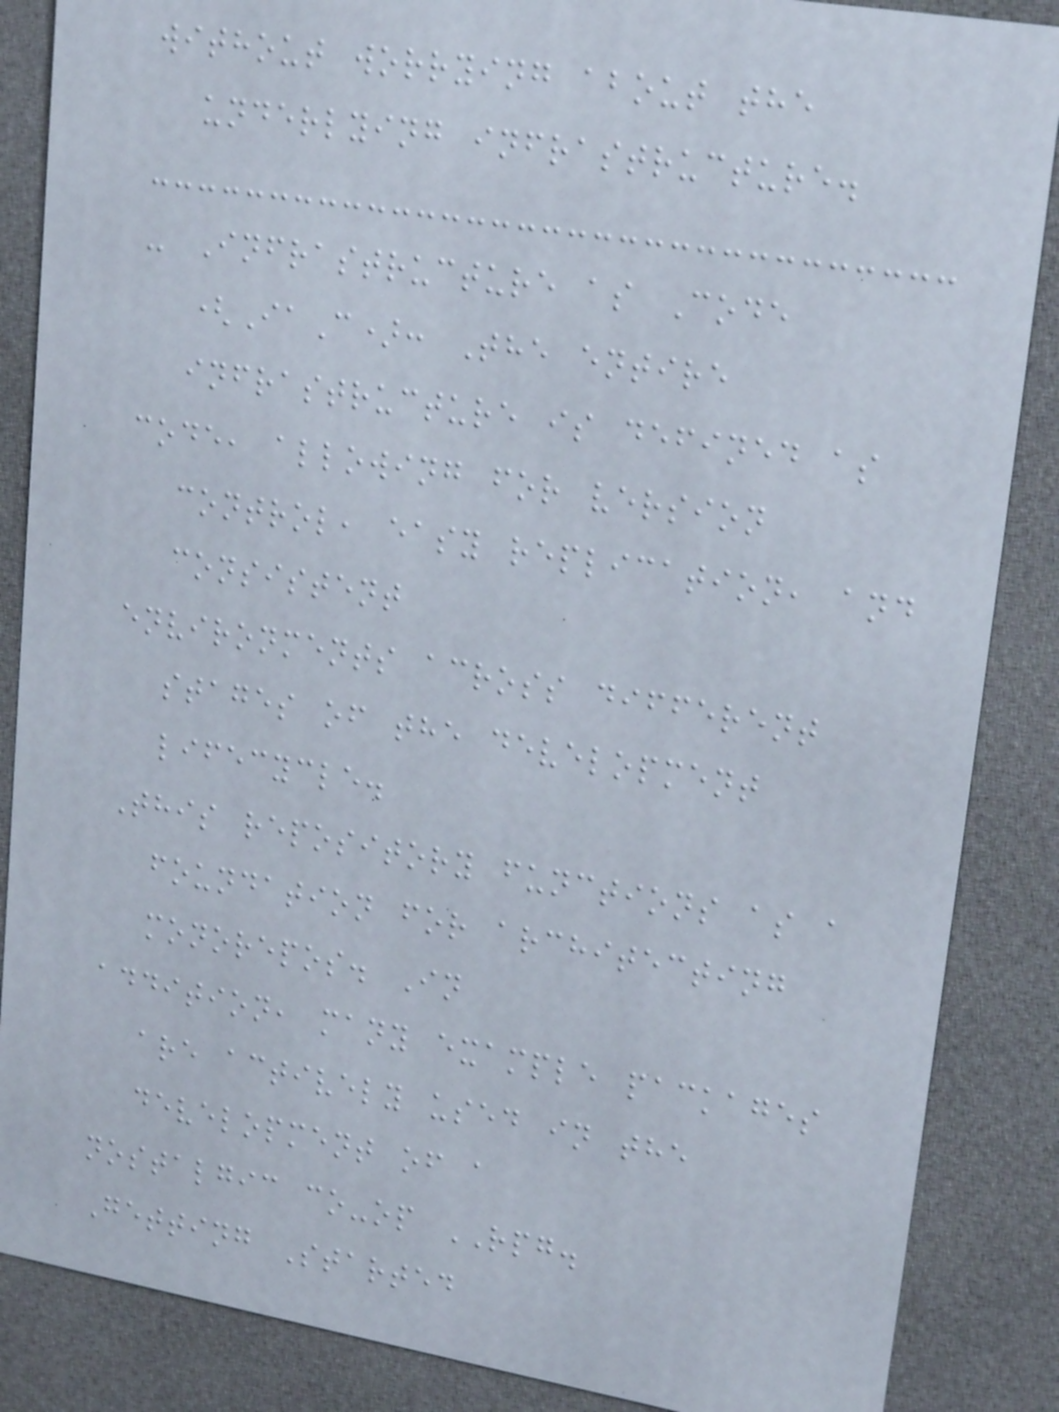without worrying about the
underlying infrastructure.
- Infrastructure as Code
(IaC): The entire
infrastructure is defined as
code, allowing for version
control, easy replication, and
consistent
environments across different
stages of the development
lifecycle.
This repository functions as a
foundation for architecting
monorepos. In
addition, many example packages
are actively used in the
development of a
nostalgic co-op RPG.
Getting Started
